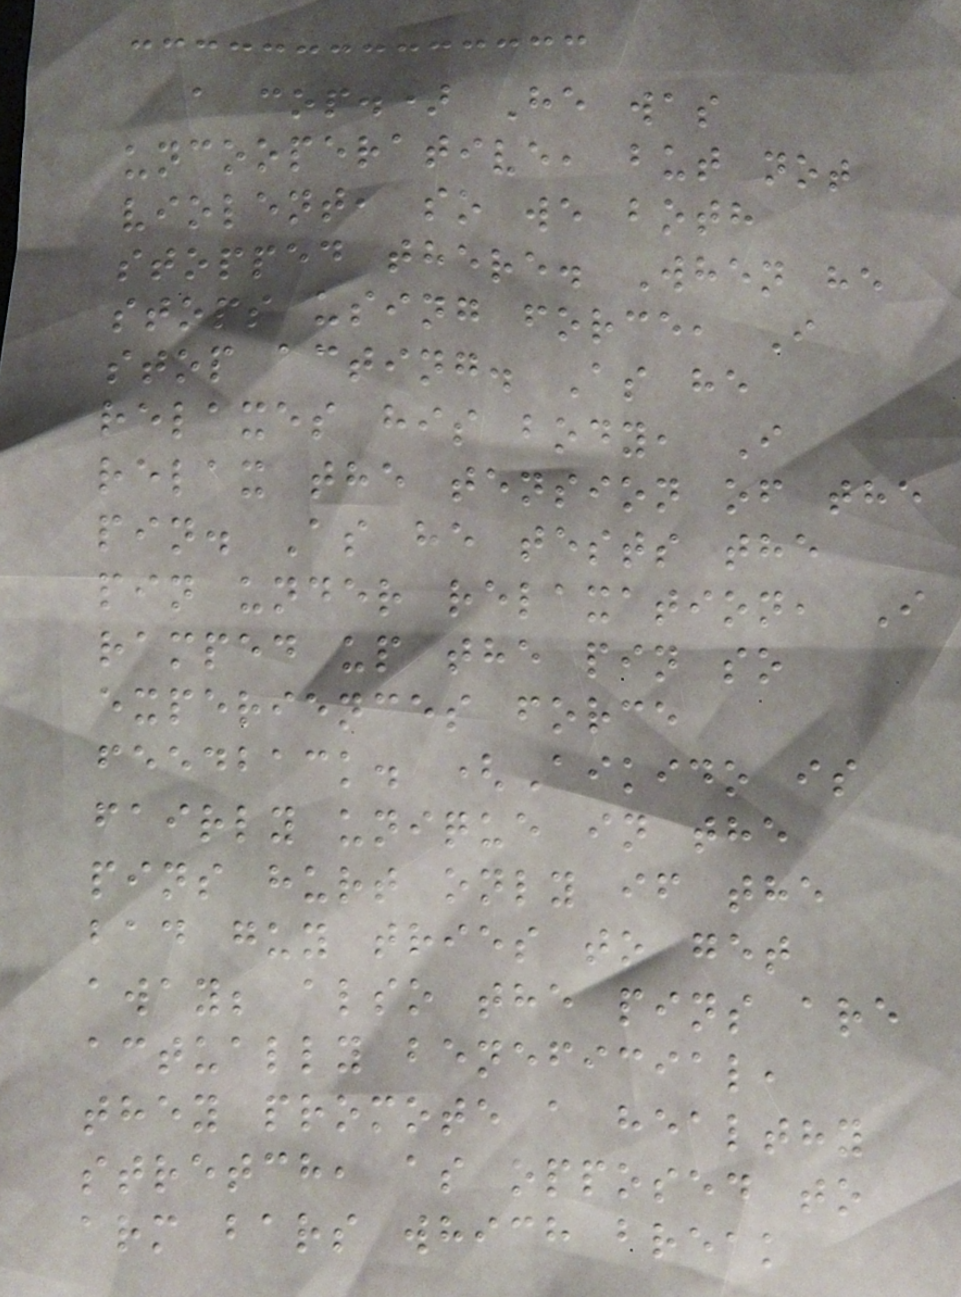a cop.) He was
uncooperative, but not
violent, so we both
stopped there. When he
stops using force, I
stop acting. As he
relaxes his body, I
relax the tension of the
pin. As he tests the
pin under relaxation, I
ramped up the pin so
experiences force
feedback. (Aikido is
fairly unique in the
pins hurt only if the
bad guy tries to get
away; also the pins are
actually beneficial,
they promote a healthy
stretch, as opposed to
arm bars which break
